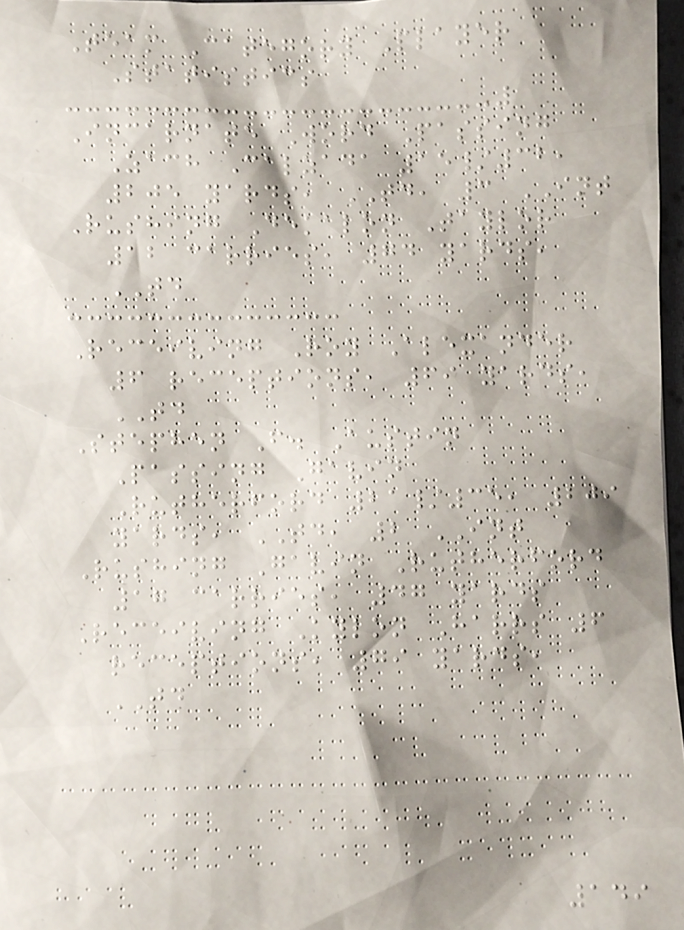Team Category Player
Statistics
Incarnate Word Passing
Zach Calzada 15/32,
205 yards, TD, 3 INT
Rushing Dekalon Taylor
12 carries, 74 yards,
TD
Receiving Roy Alexander
6 receptions, 69 yards,
TD
Stephen F. Austin
Passing Gavin
Rutherford 21/35, 209
yards, TD, 2 INT
Rushing Gavin Rutherford
17 carries, 47 yards
Receiving Kylon Harrs 6
receptions, 79 yards,
TD
149
